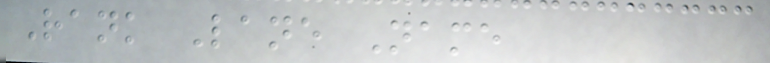Rank Lane Name
